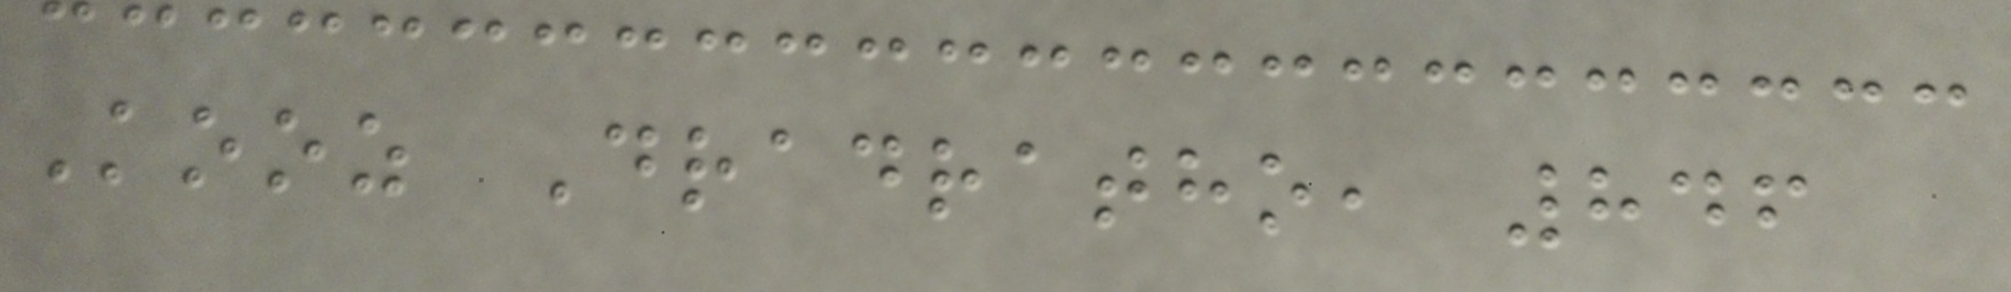Kooz Dradratho, 846
